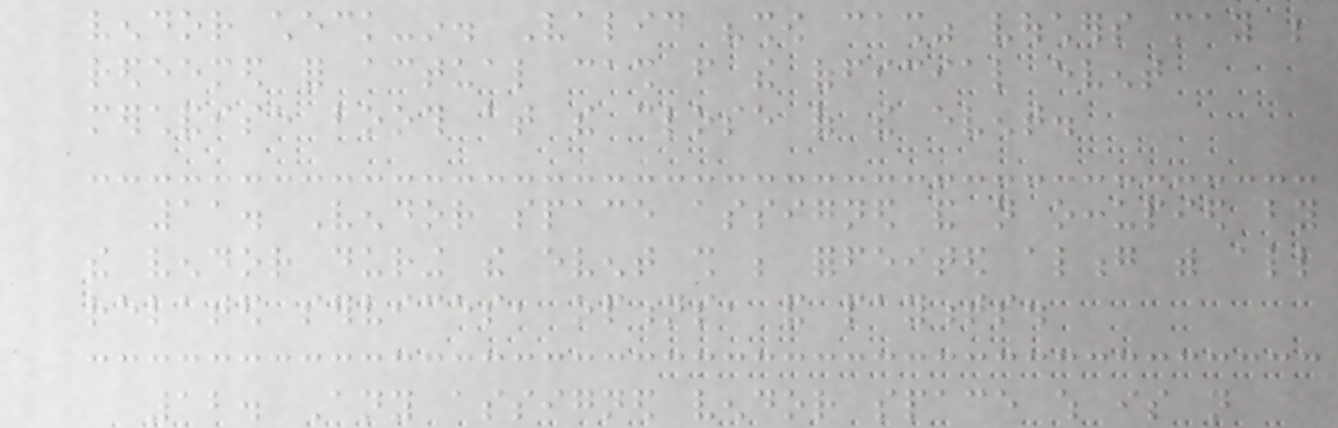vendor check-in. Valid "show cash" vouchers may be
redeemed for actual cash from the official event
merchandise booth at the close of the event.
11. Vendor space assigned and not occupied by
the vendor during the event shall be forfeited along with all
related services, options, and payments.
12. Any assigned vendor space which is not
